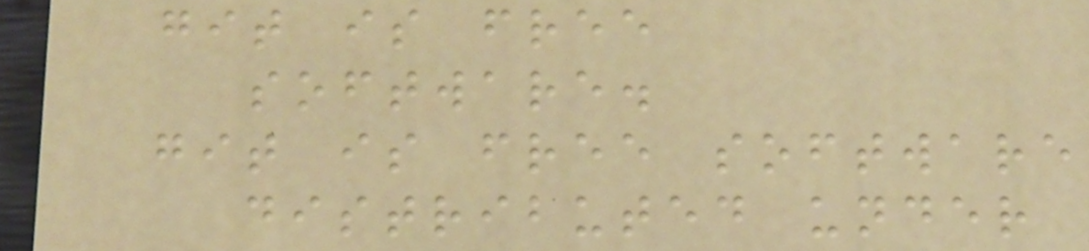git is free
software.
git is free software
distributed under
